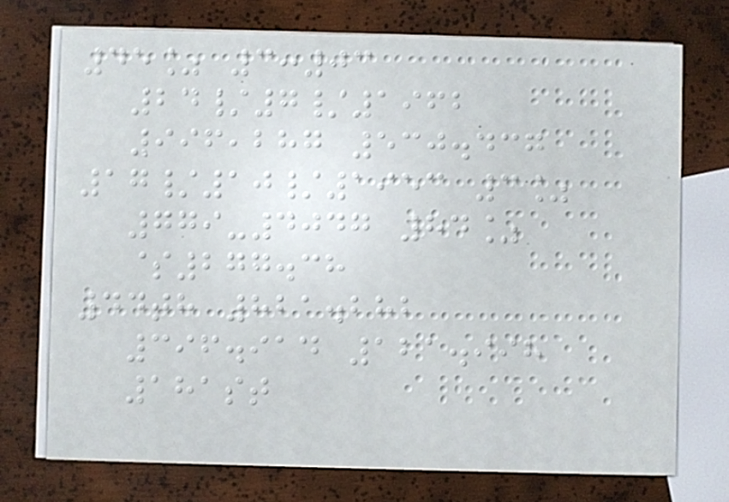45% 3:03
24/7/1962
996,287 530.437
17/10/1953 3%
779-4047 84%
$277.38
44th 821.282
396.914 121.998
181st
